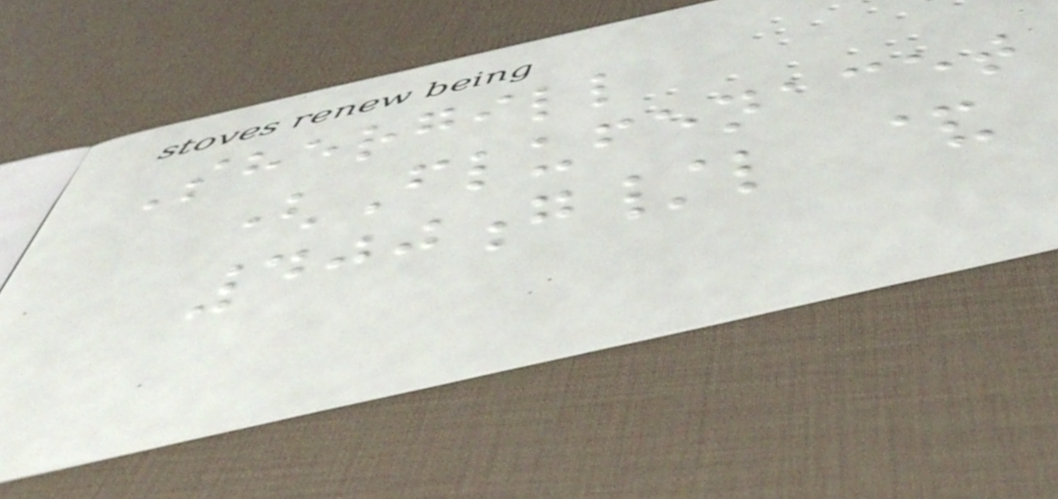Shergill
(Flufenacet
400g/l &
